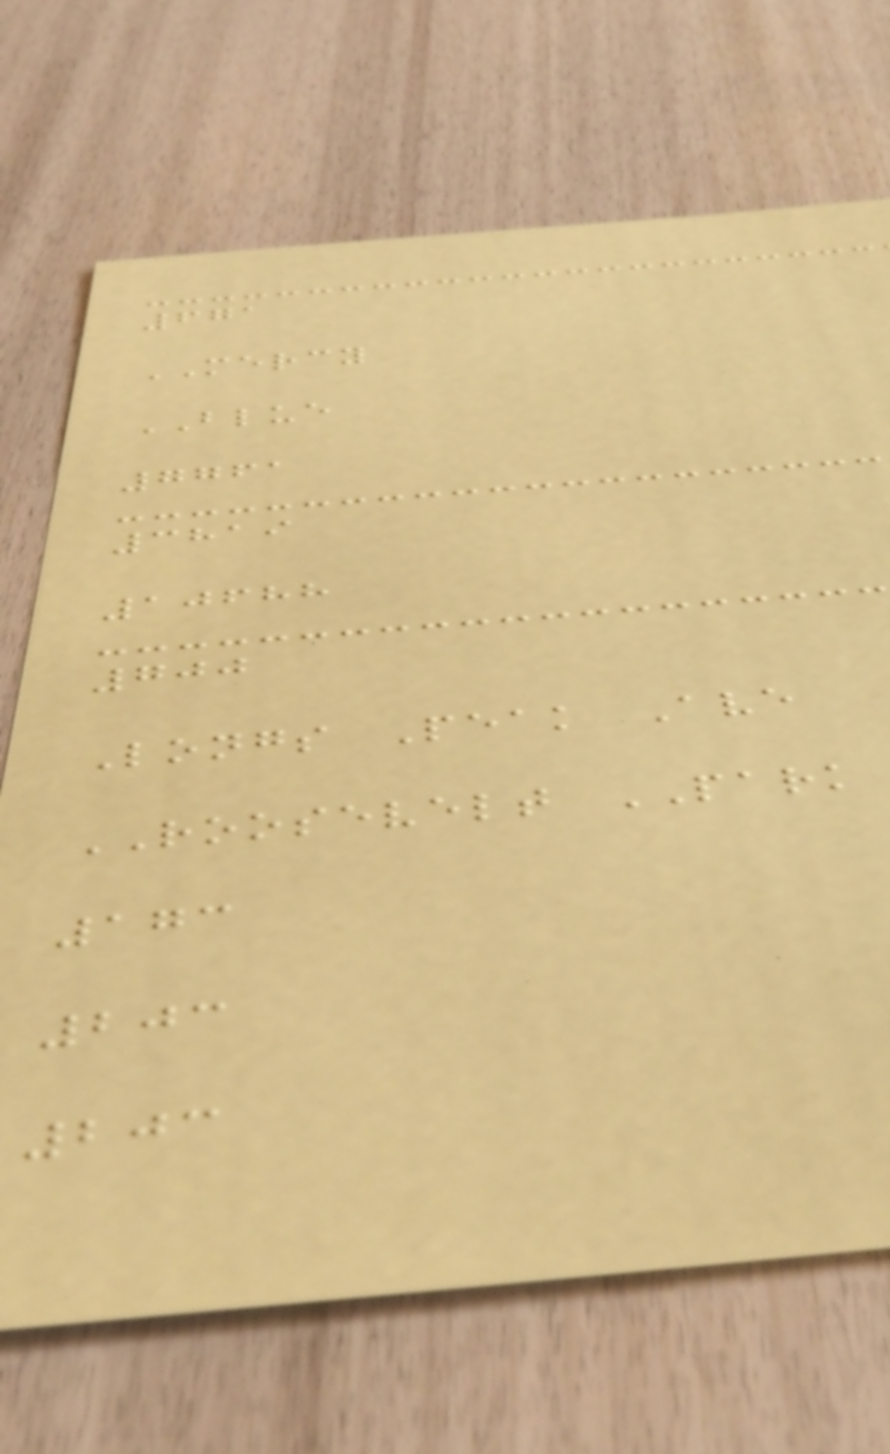671
MERCY
BLUE
7761
3819
10688
700
Longs Peak Ave
ROOSEVELT PARK
173
203
203
